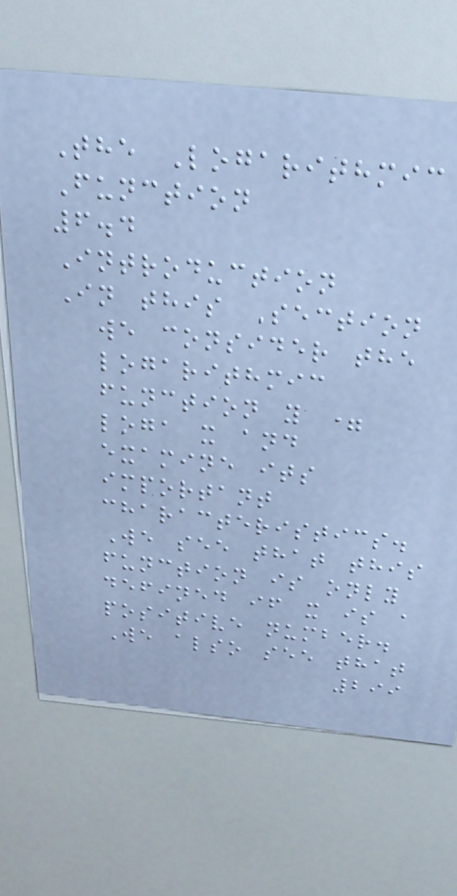The Logarithmic
Function
6.4
Introduction
In this Section
we consider the
logarithmic
function y =
loga x and
examine its
important
characteristics.
We see that this
function is only
defined if x is a
positive number.
We also see that
299
